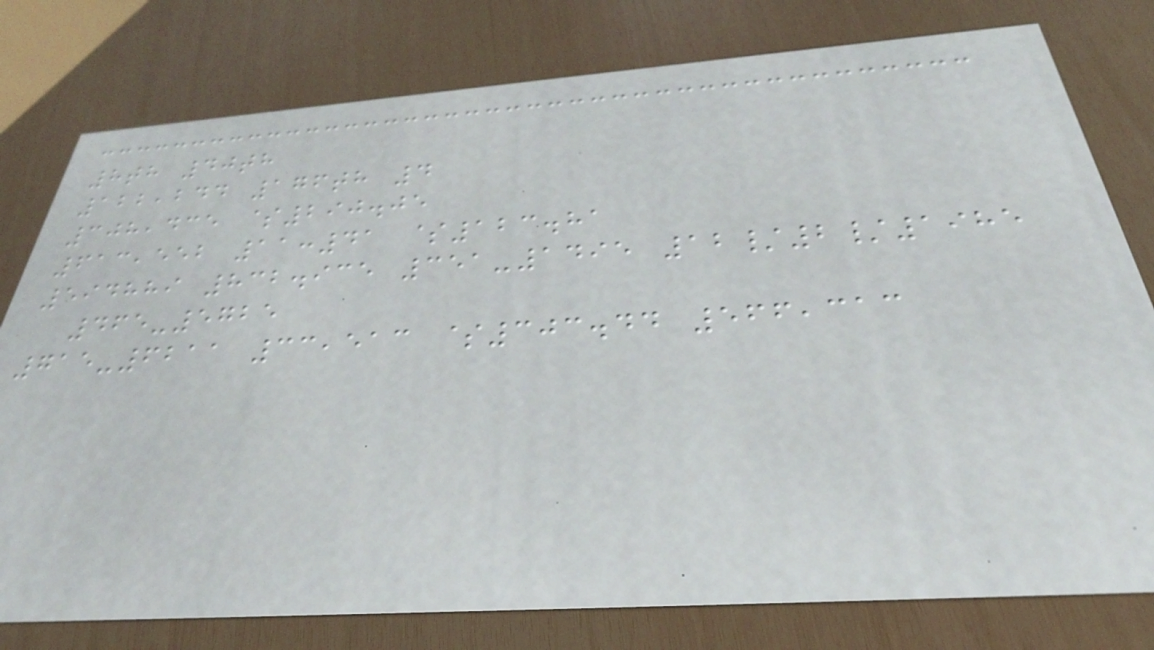8th 40th
122,244 176th 4
308,435 $290.05
613,552 11:41 $123.81
594889 832.935 351-1495 12/2/1985
465-5725
715-6211 33,513 $303.44 566,313
